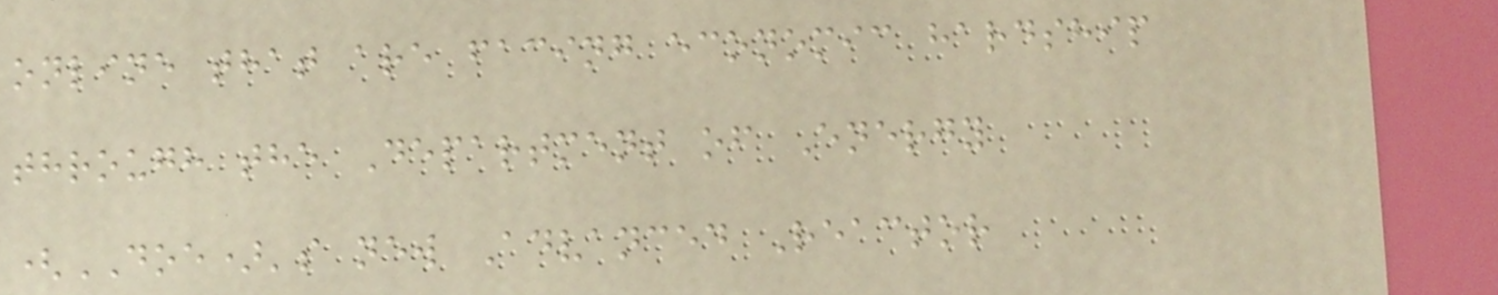online that are facing economic hardship
through the Department of Energy
(DOE)'s new Advanced Reactor
